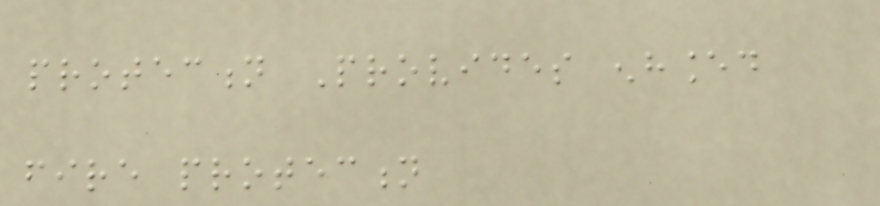protection Provides enhanced
fire protection
